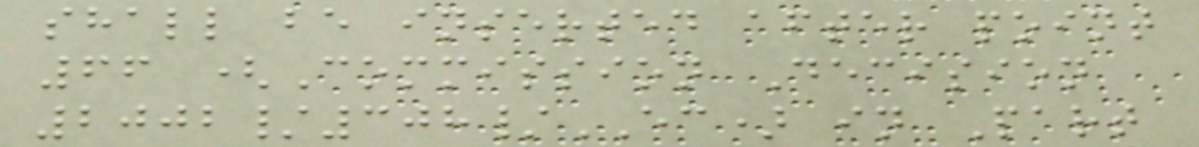shall be inserted after point
66 (Commission Decision
2002/308/EC) in Part
